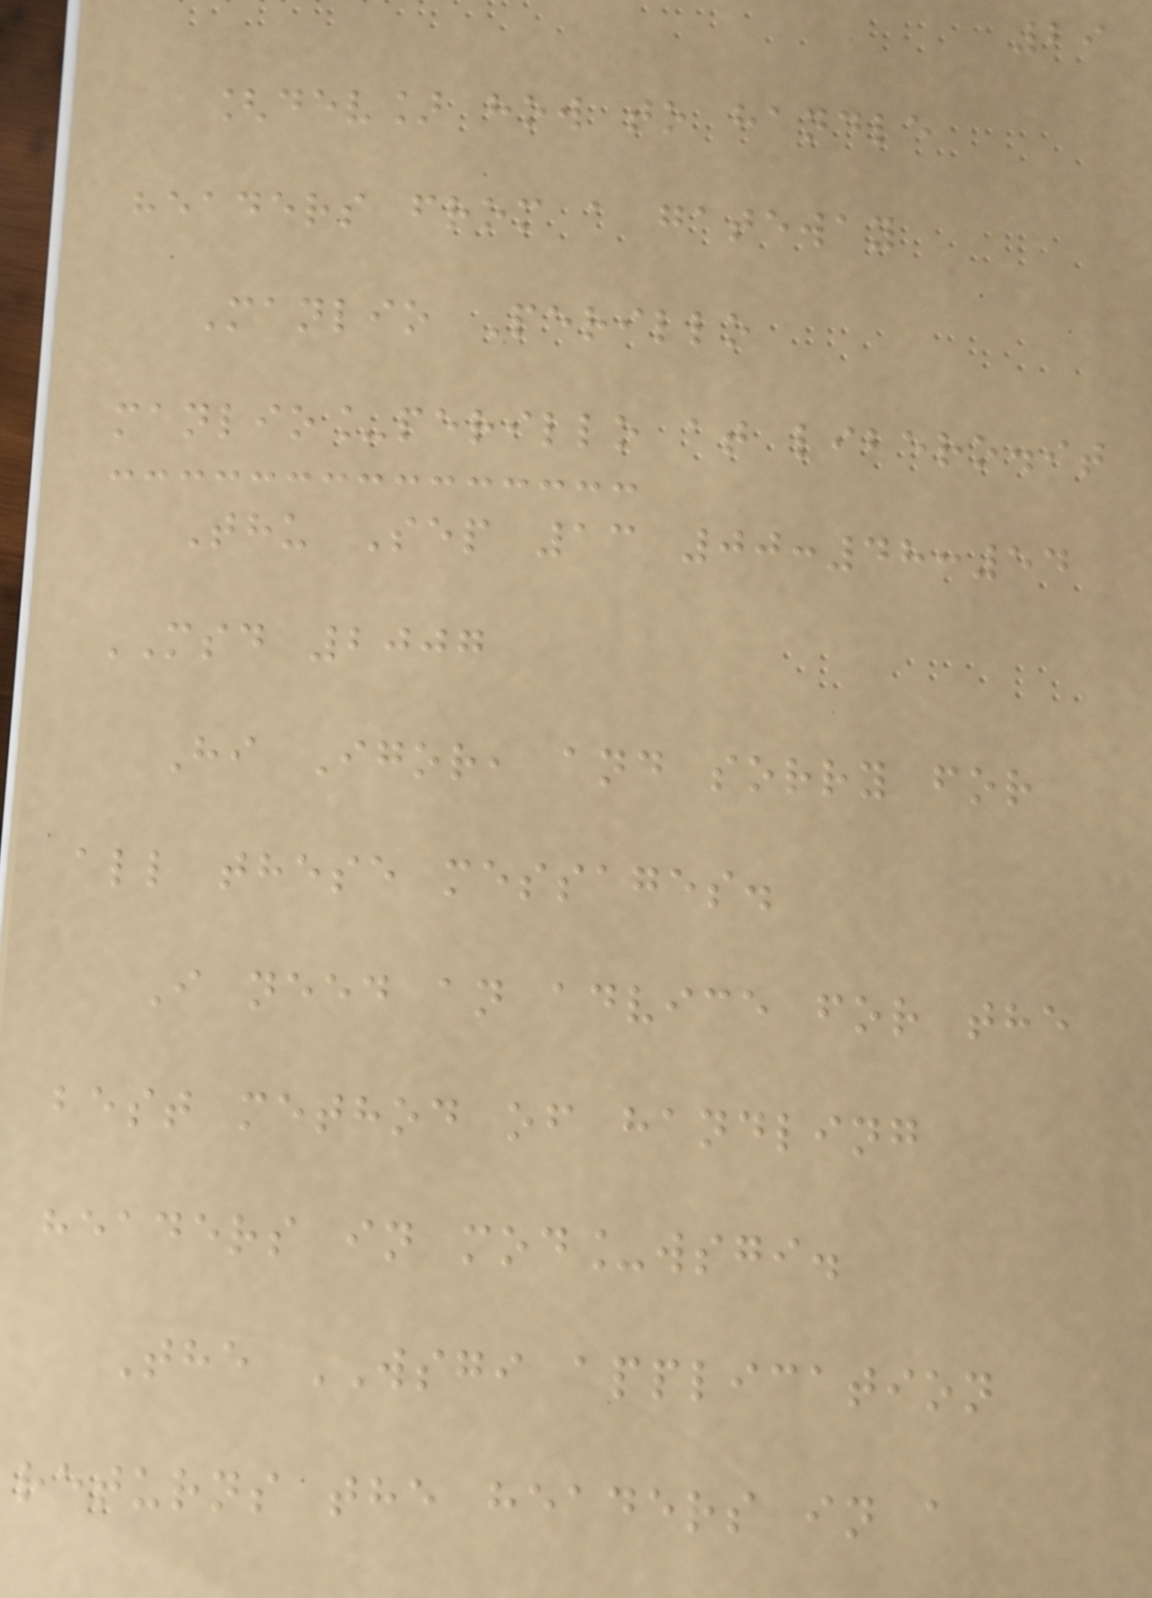29
[dev] how to handle
headers from a gateway
Manlio Perillo
manlio_perillo at libero.it
Thu Sep 13 00:48:54
MSD 2007
Hi Igor, and sorry for
all these messages.
I need an advice for the
best method of handling
headers in mod_wsgi.
The WSGI application
returns the headers in a
